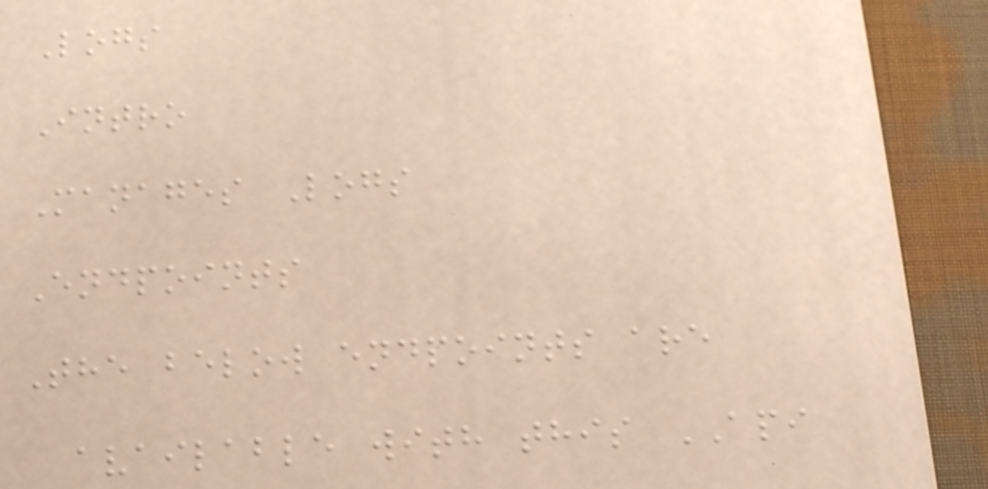Logs
Intro
Manages Logs
Endpoints
The below endpoints are
available with this API
